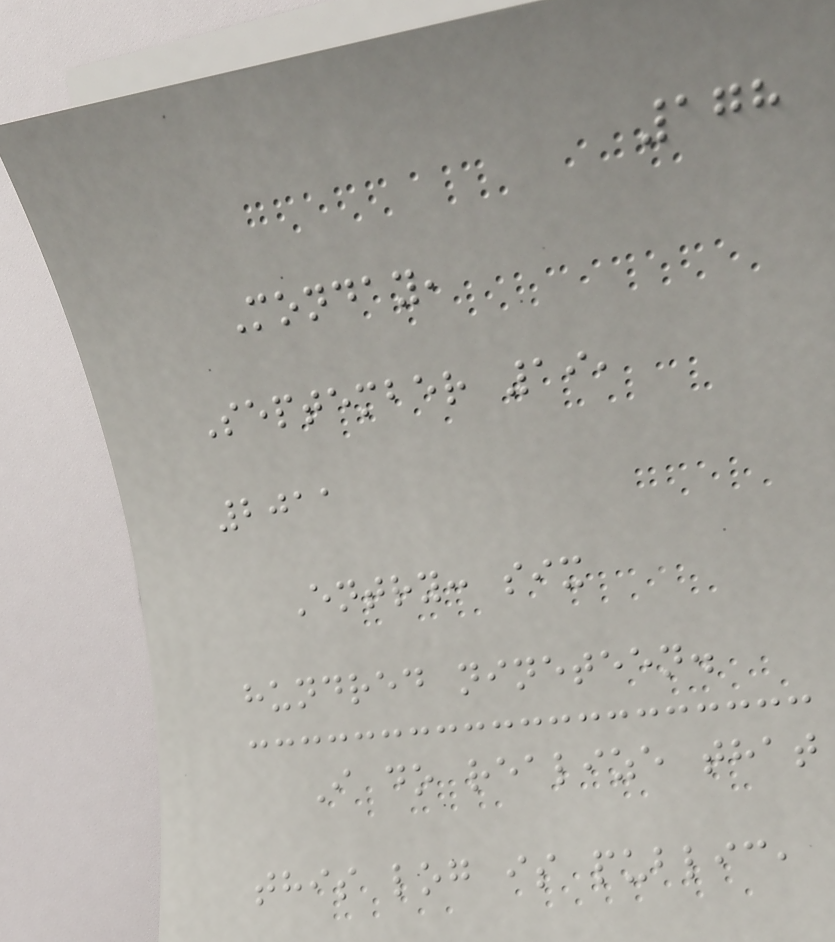178
Monday,
September 19,
2011
Entry: six
hundred nineteen.
I do realize that
this log is public,
